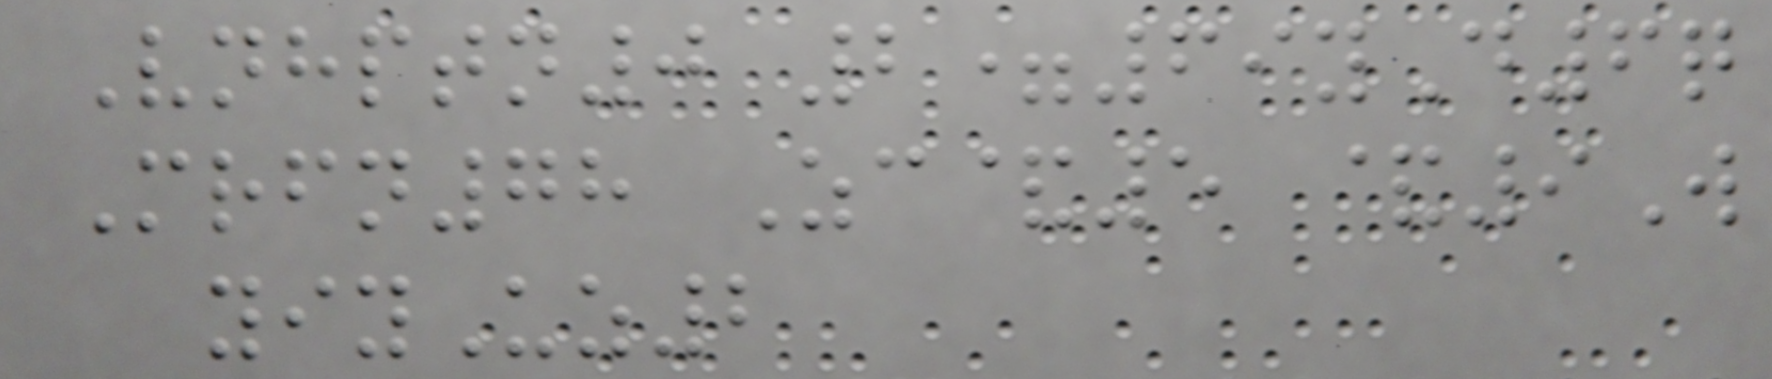Vnhptn0 2=69yD6q
Mrfn78 Zc&5 &9W
yiyUz2
